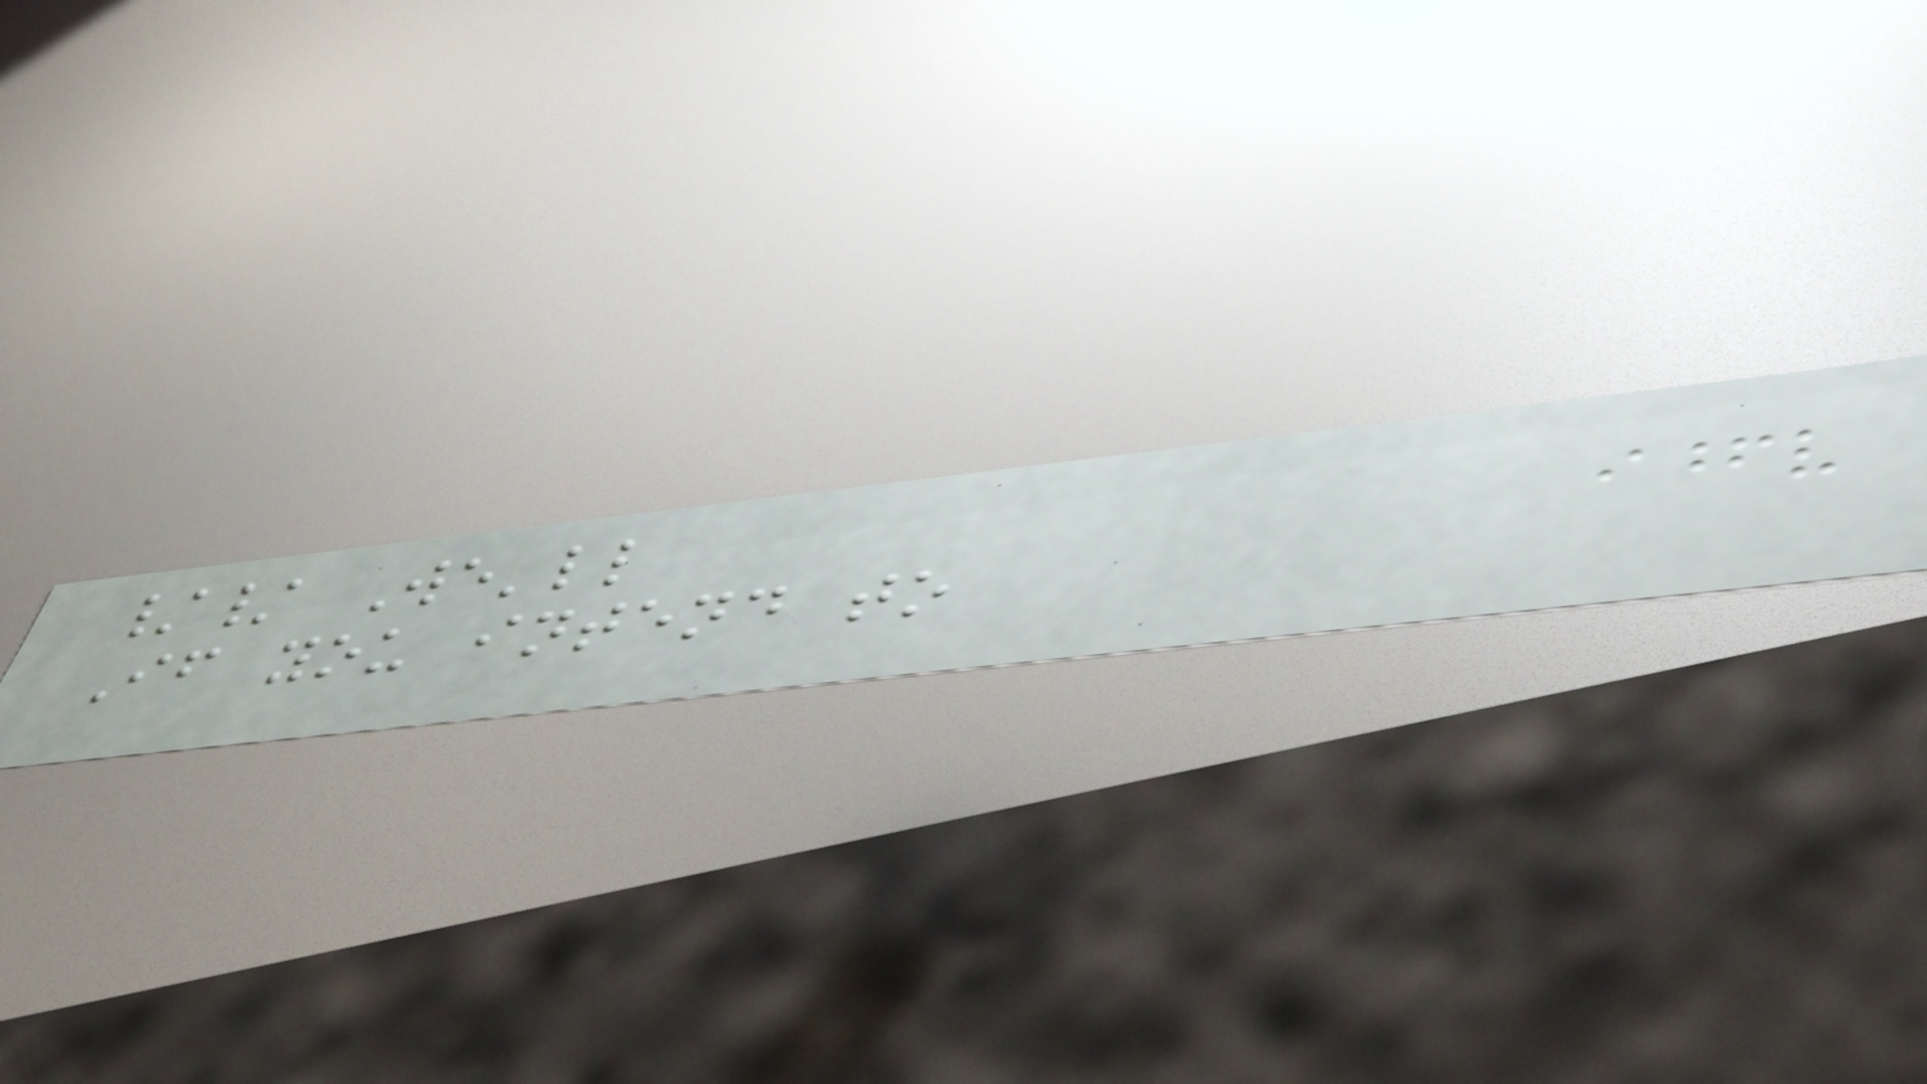// We'll
If you intend to
